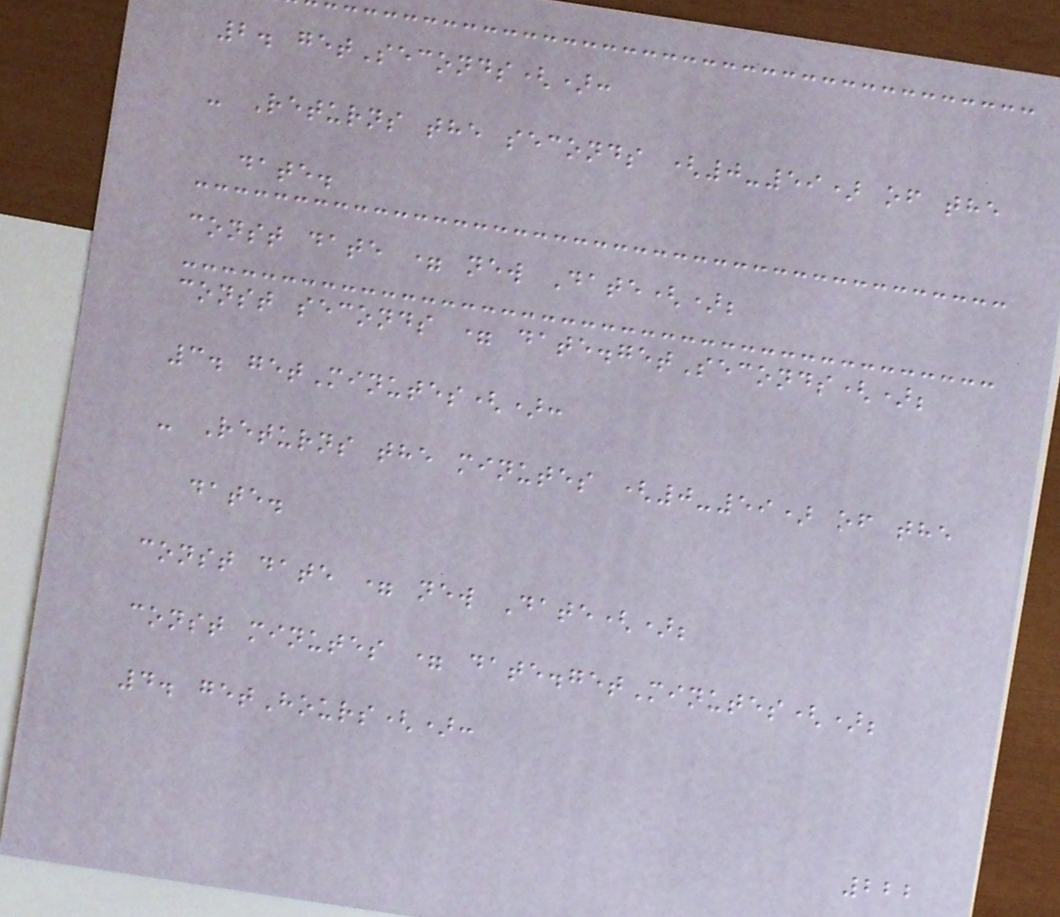2. getSeconds():
- Returns the seconds (0-59) of the
date.
const date = new Date();
const seconds = date.getSeconds();
3. getMinutes():
- Returns the minutes (0-59) of the
date.
const date = new Date();
const minutes = date.getMinutes();
4. getHours():
222
